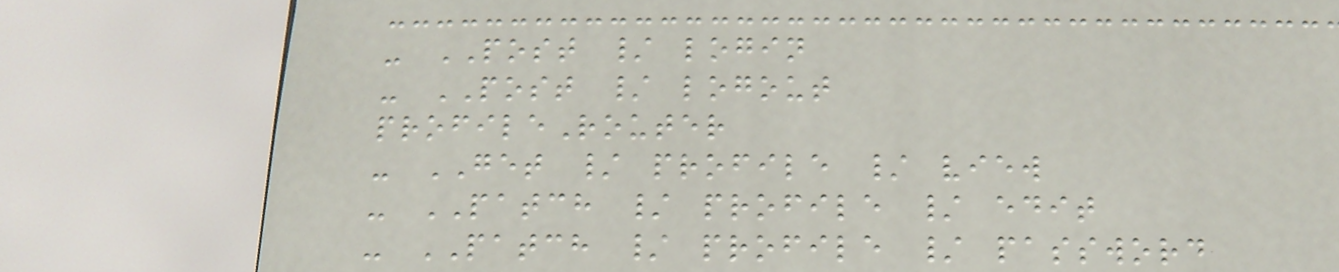- POST / login
- POST / logout
profileRouter
- GET / profile / view
- PATCH / profile / edit
- PATCH / profile / password
